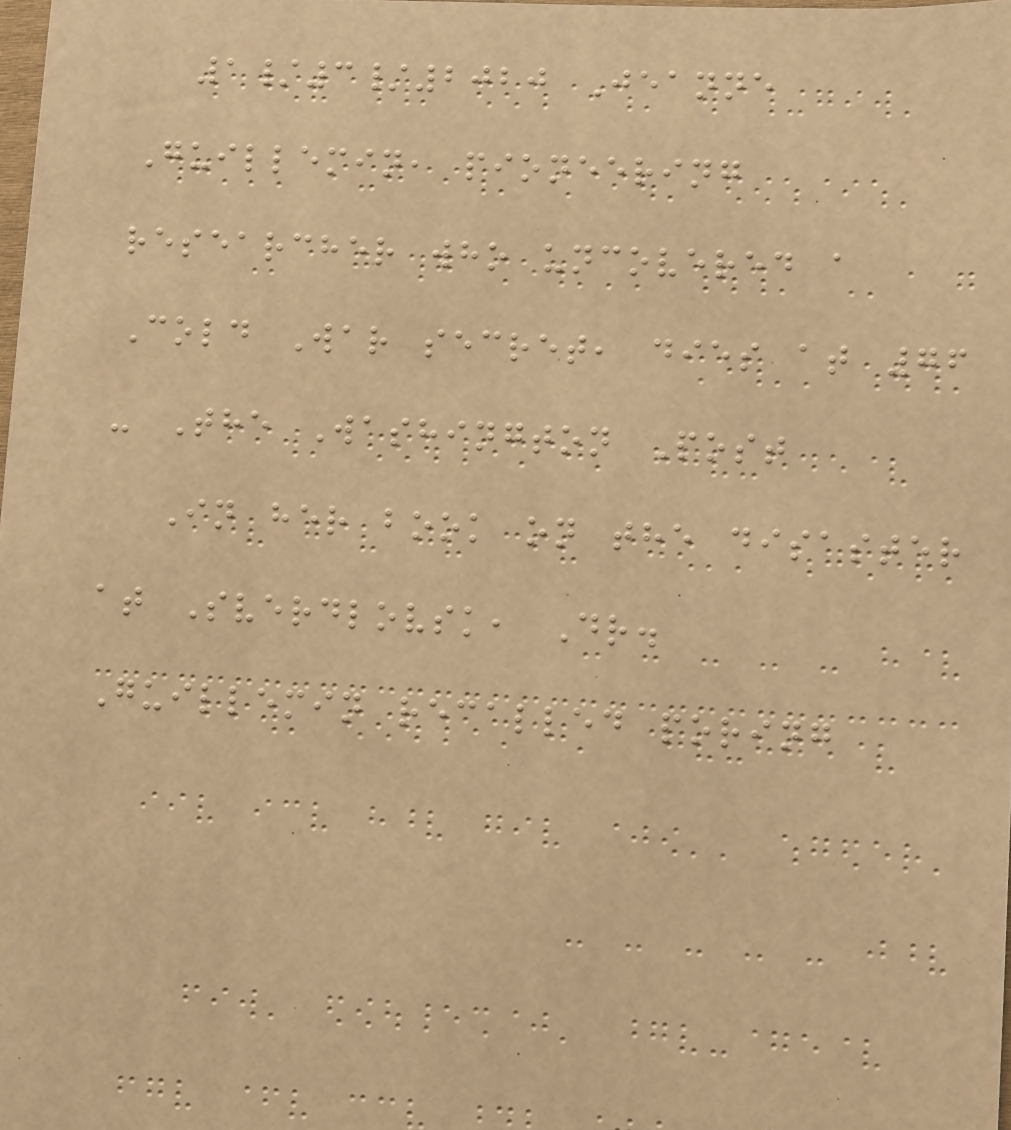1/3/2020 Jeanne
Guillemin, pioneering
researcher who uncovered a
Cold War secret, dies at 76
- The Washington Post
In her book on the disaster
at Sverdlovsk, Dr.
Guillemin recalled poring
